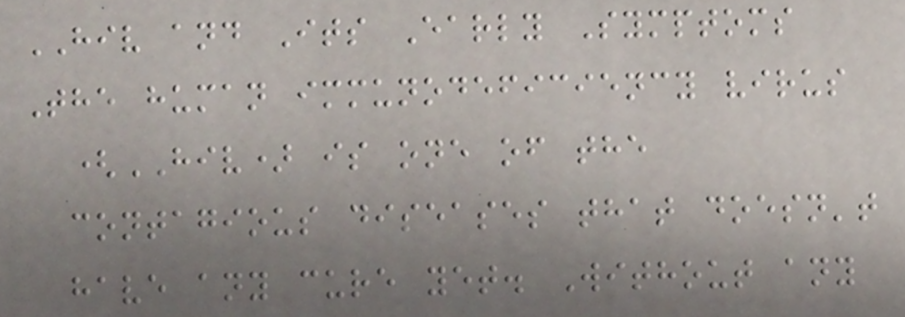HIV and Its Early Symptoms
The human immunodeficiency virus
(HIV) is one of the
contagious diseases that doesn't
have any cure yet. Without any
